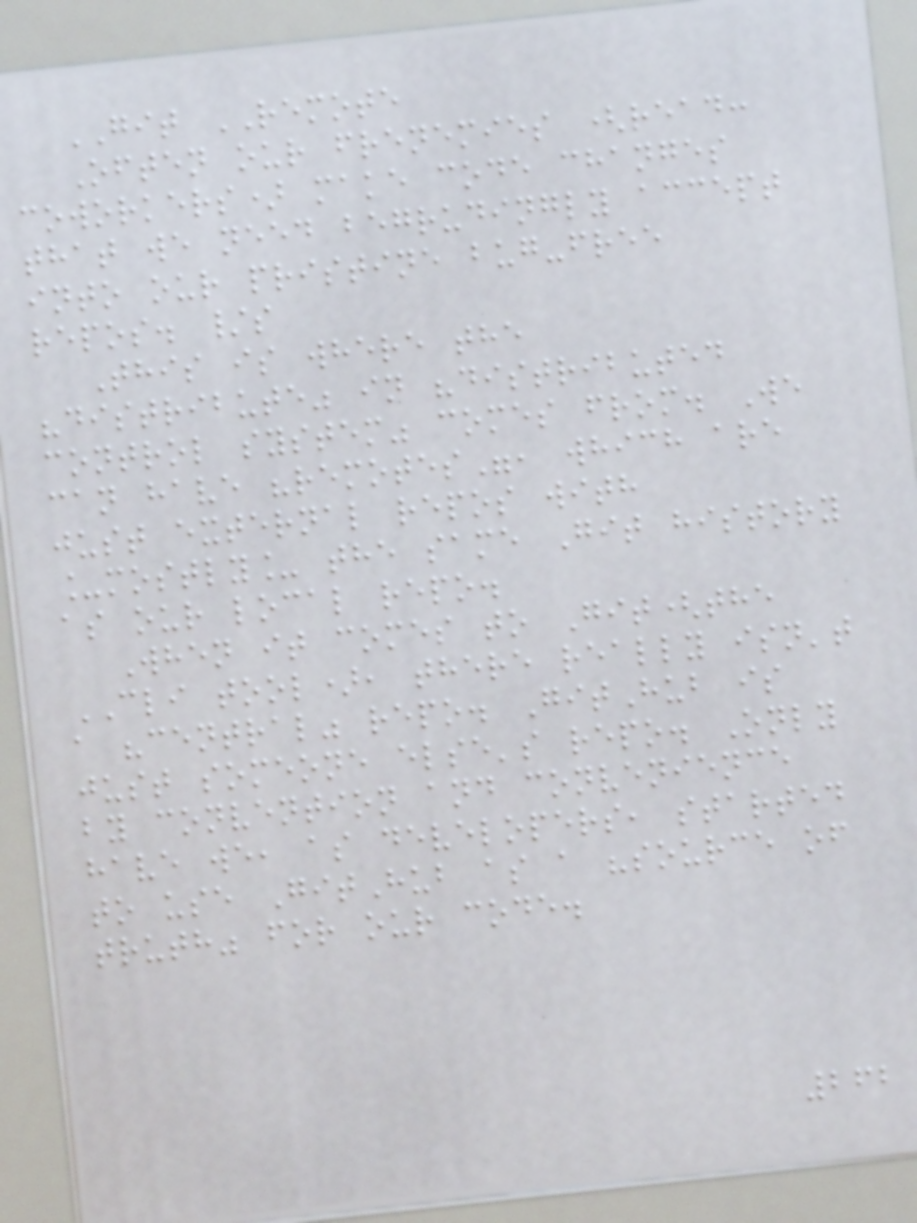GIT REMOTE
Often our frenemies (read:
coworkers) make code changes
that we need begrudingly accept
into our pristine bug-free
repos. /s
This is where the
"distribute" in "distributed
control system" comes from. We
can have "remotes", which are
just external repos with
_mostly_ the same Git history
as our local repo.
When it comes to Git(the
CLI tool), there really isn't
a "central" repo. GitHub is
just someone else's repo. Only
by convention and convenience
have we, as developers, started
to use GitHub as a "source of
truth" for our code.
262
